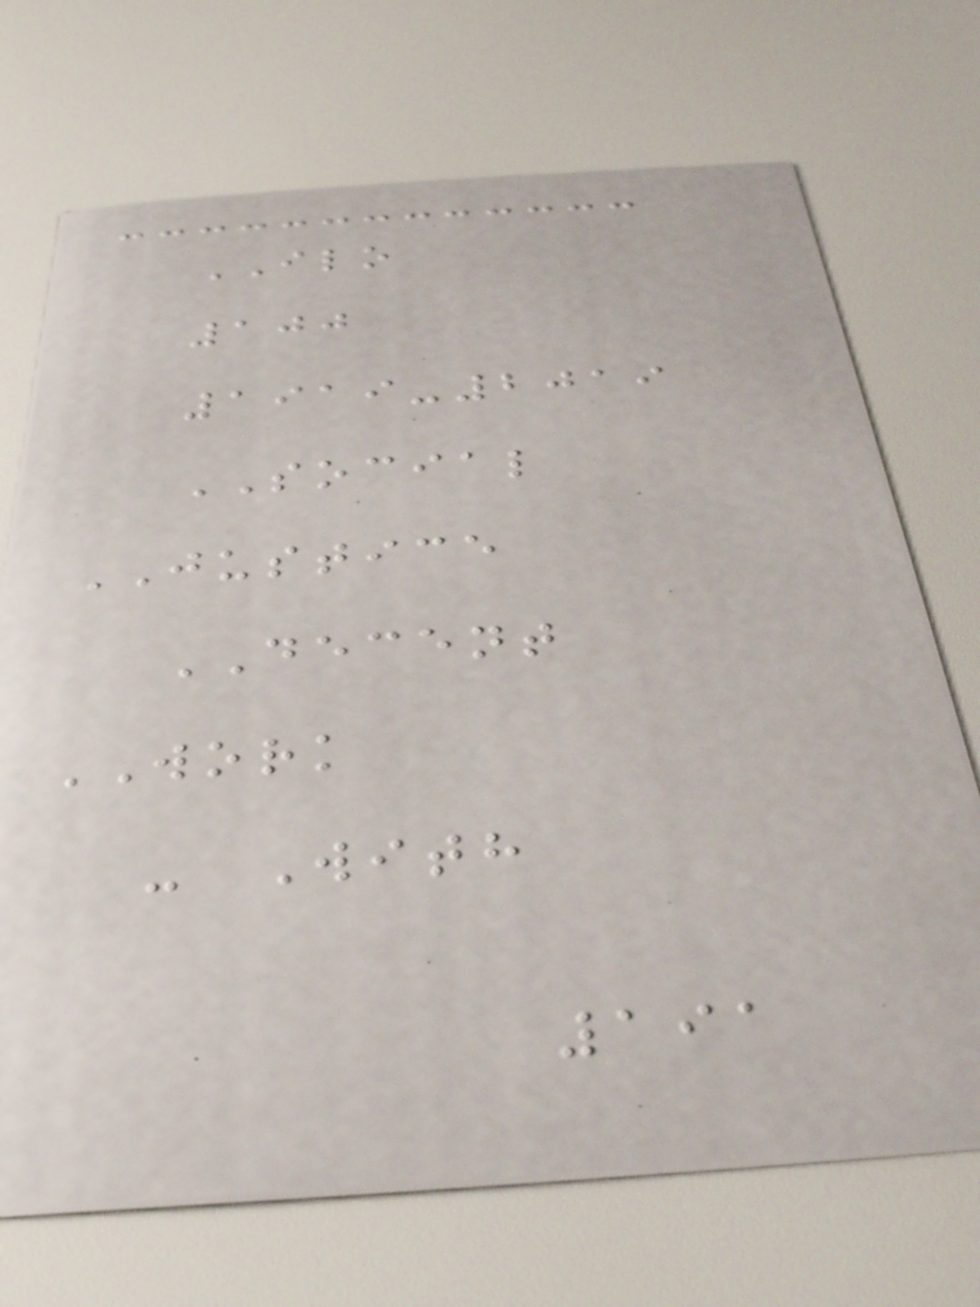ILO
100
1919-2019
SOCIAL
JUSTICE
DECENT
WORK
- With
191
